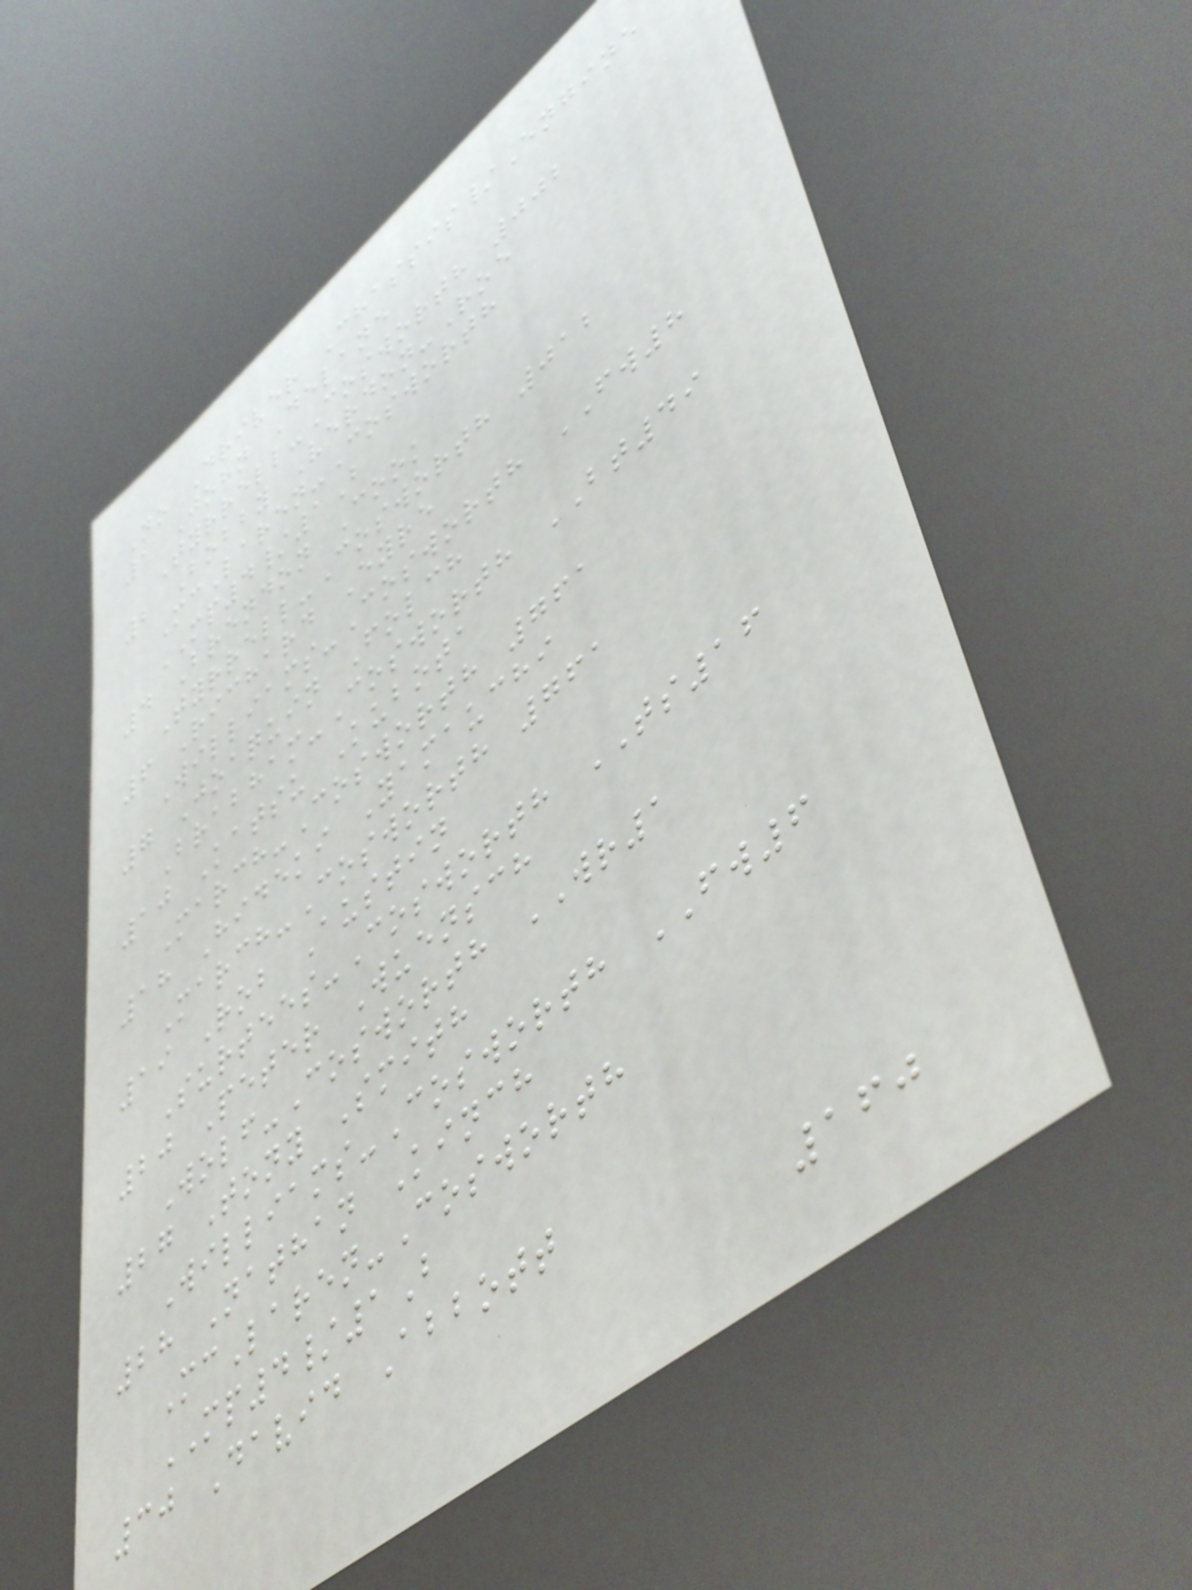No Driver Chassis/Engine
1 John Delane
Tyrrell-Cosworth 002
2 Bobby Verdon-Roe
McLaren-Cosworth
MP4/1B
4 Brendon Cook
Tyrrell-Cosworth 012
6 Richard Eyre
Williams-Cosworth FW8
7 Joaquin Folch
Brabham-Cosworth BT49
10 Katsu Kubota
March-Cosworth 761
18 Hideki Yamauchi
March-Cosworth 761
19 Rob Austin
Surtees-Cosworth TS16
20 Peter Wuensch
Wolf-Cosworth WR1
27 Tony Smith
Williams-Cosworth FW6
28 Nathan Kinch
McLaren-Cosworth
MP4/1B
30 David Abbott
160
